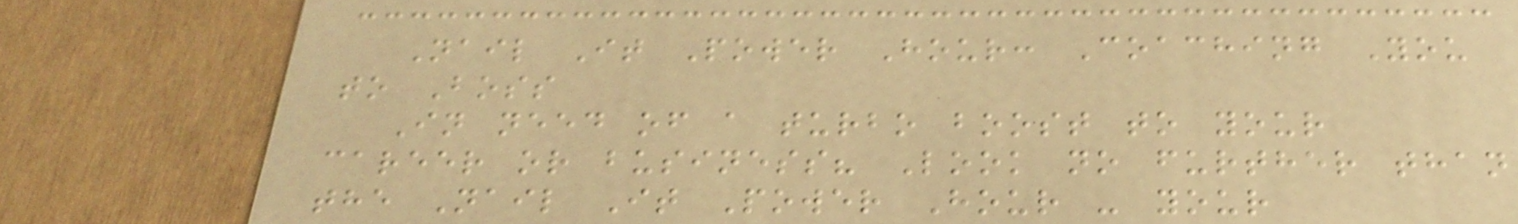Nail It Power Hour: Coaching You
to Boss
In need of a turbo boost to your
career or business? Look no further than
the Nail It Power Hour - your
